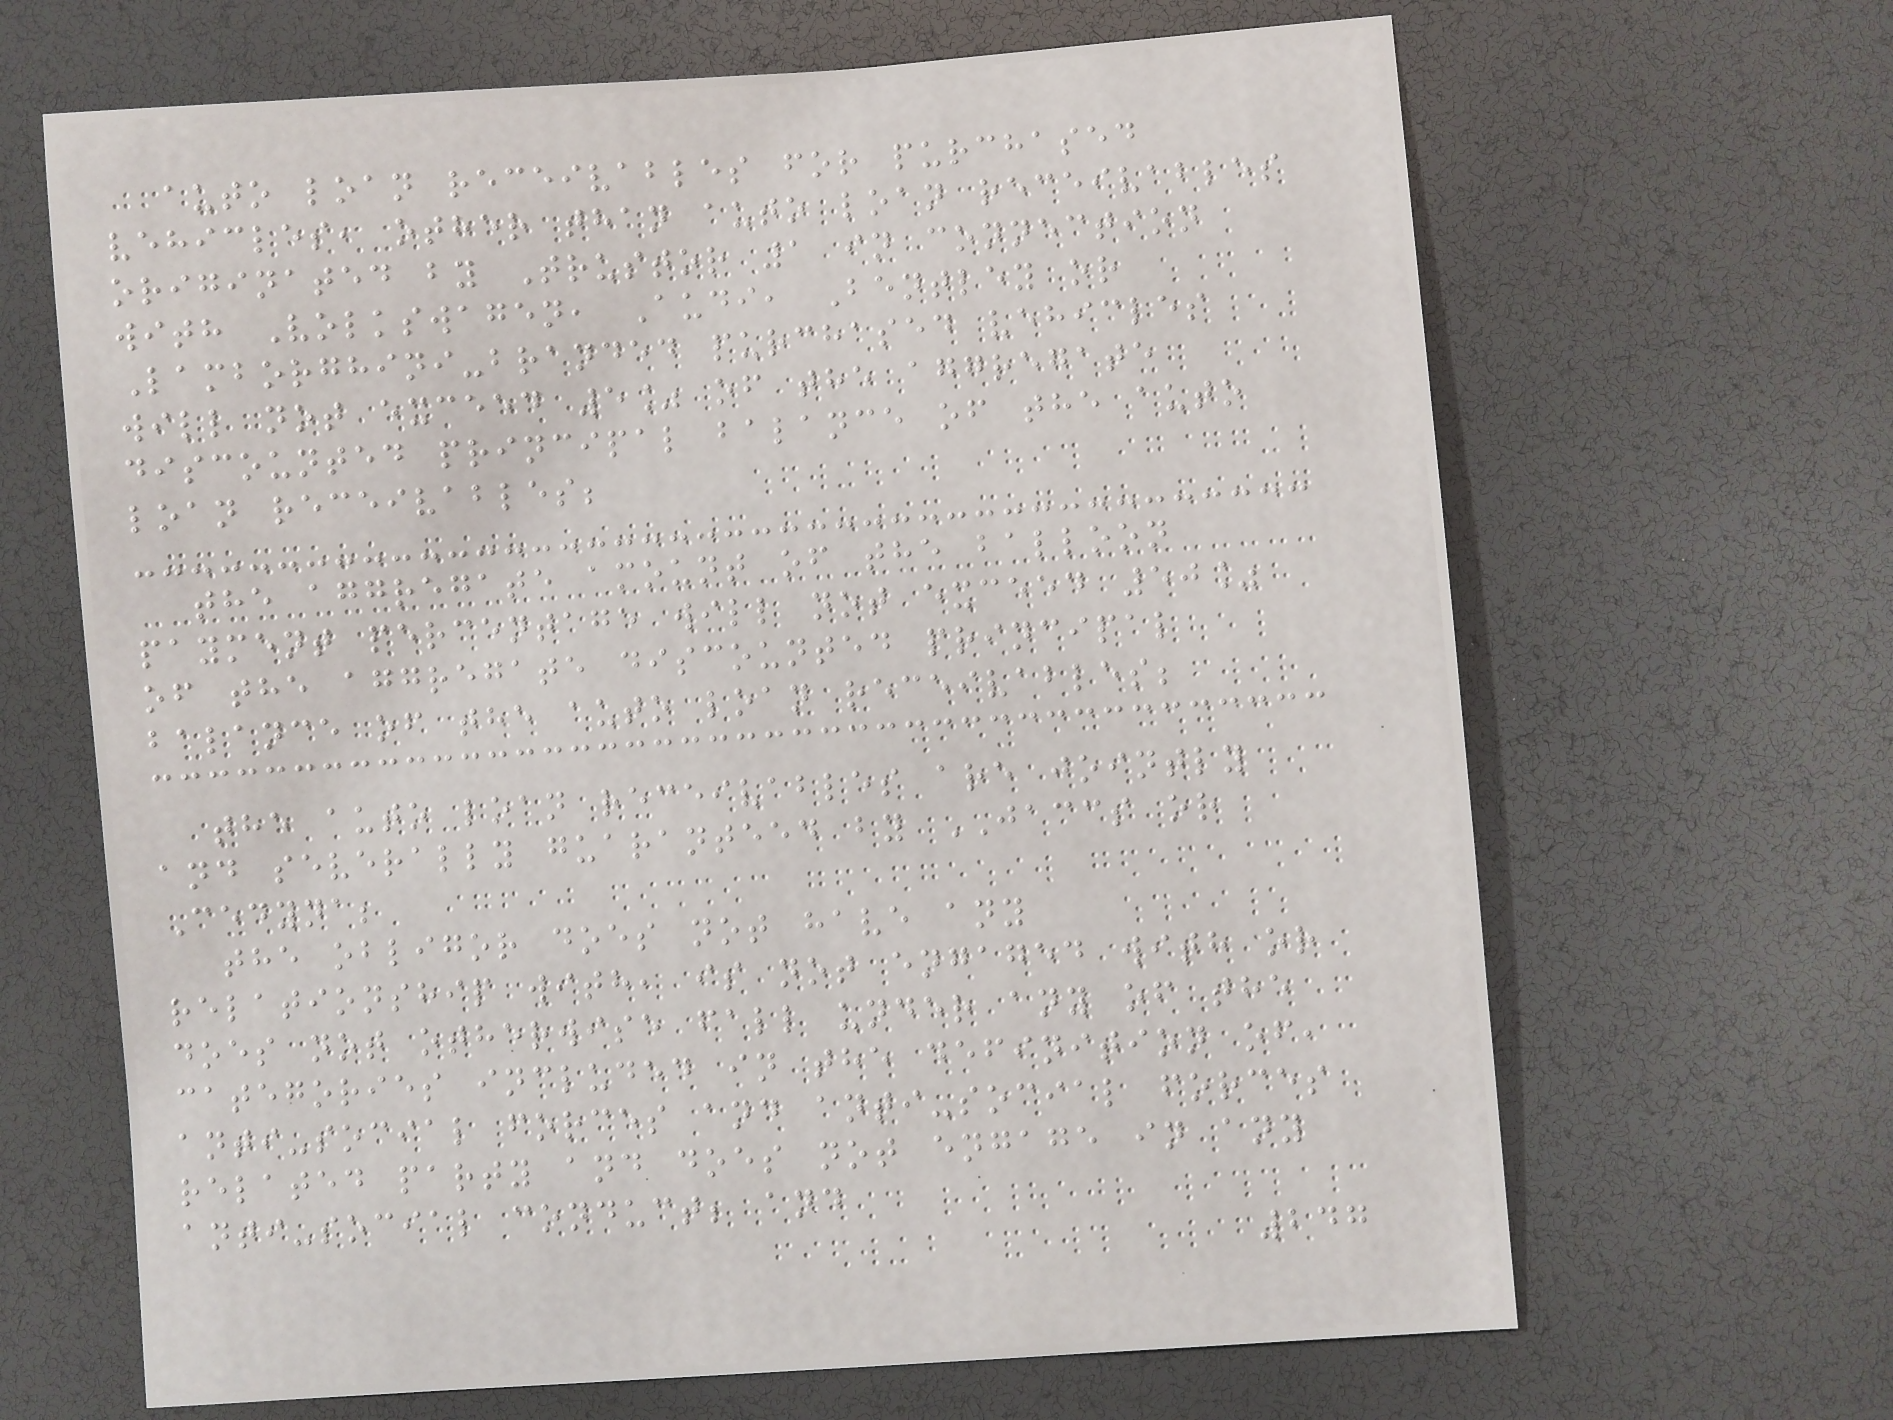auto loan receivables for purchased
vehicles, other than auto loan receivables
originated by Trustor 1 in connection
with Volkswagen, Audi, Bentley or
Lamborghini-branded purchased vehicles
will not exceed 5% of the aggregate
discounted principal balance of the auto
loan receivables;
the aggregate amount of the balloon
payment percentage will not exceed 50%
of the aggregate discounted principal
balance of the auto loan receivables;
the auto loan receivables are jointly
and severally guaranteed by JACCS or
Cedyna;
the obligor does not have any
relationship with, is not engaged with or
does not otherwise fall under any of the
categories included in the definition of,
anti-social forces and anti-social forces
related party and does not engage in any
anti-social conduct; and
247
